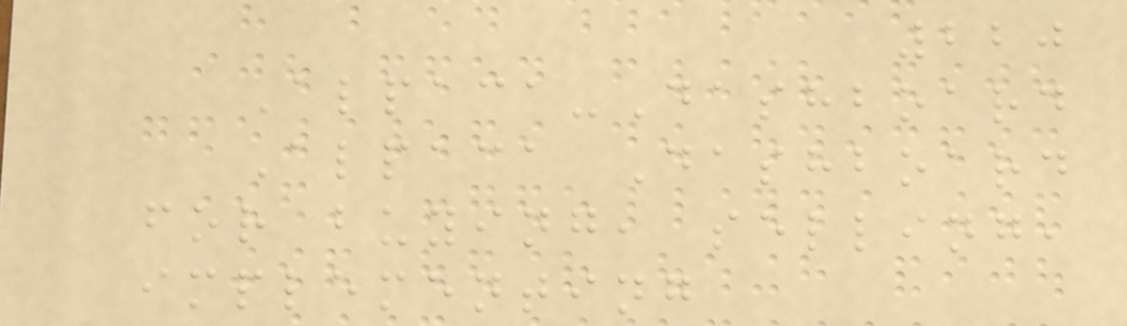220
Alpaca-Dashboard
Alpaca Dashboard
for buying, selling,
implementing
